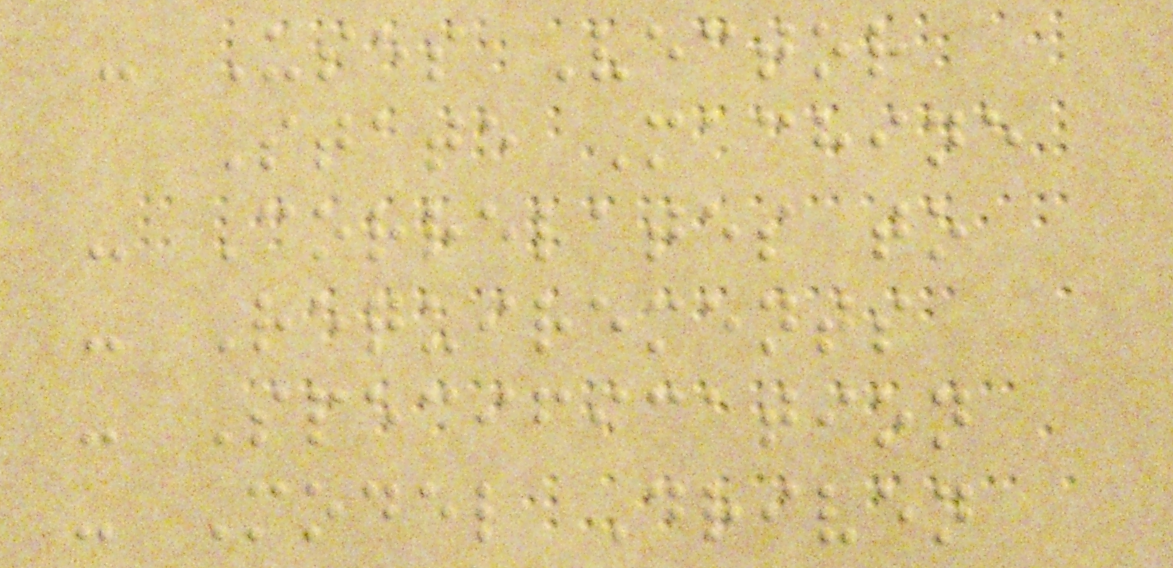- Uses Vector
State Machine
- Correlates to
- Requirements
- Specification
- Model Driven
